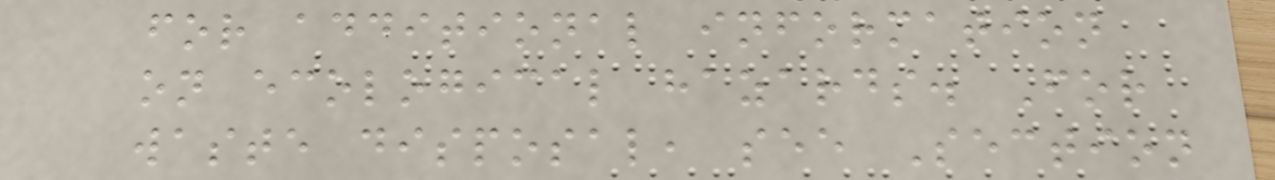for additional information
on ecological hazards. For
waste disposal, see Section
